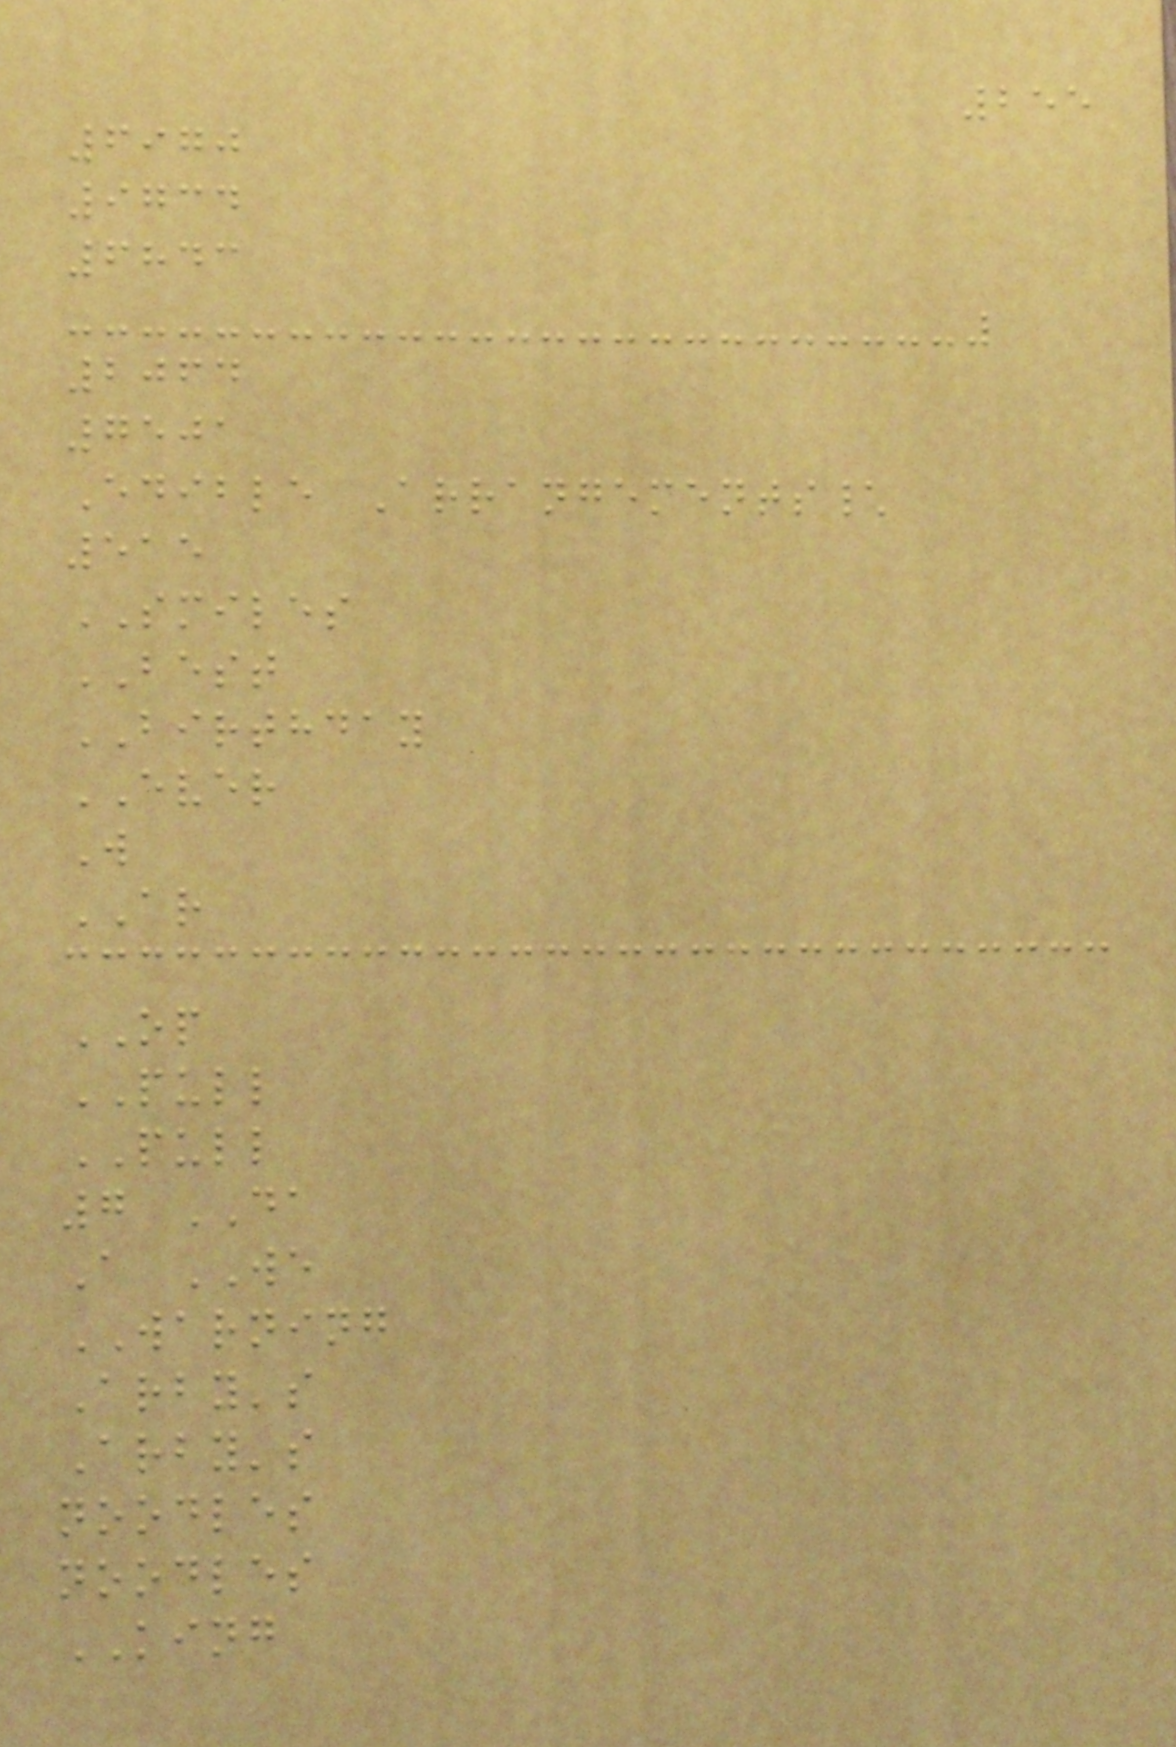255
6970
9734
6843
2064
7501
Edible Arrangements\
515
SMILES
BEST
BIRTHDAY
EVER
W
AR
OP
PULL
PULL
7 DA
A WE
WARNING
Arby's
Arby's
noodles
noodles
KING
